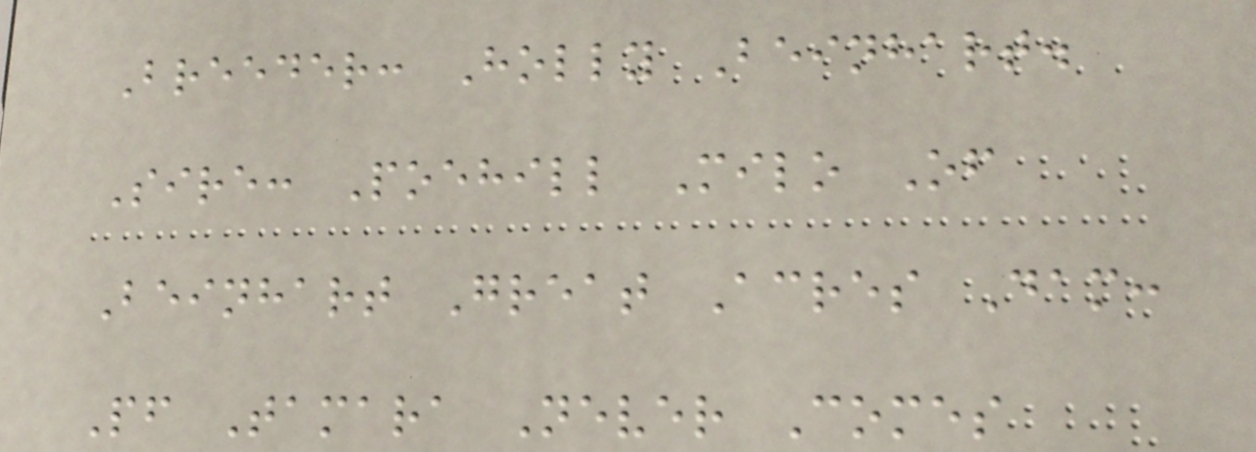Breeder: Holly Beinhart.
Sire: Poehill Milo Of
Beinhart Great Acres Dam:
Pf Tamara Never Comes
